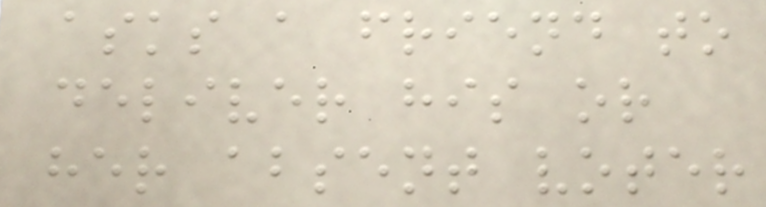asks a friend to
deliver his or
her absent voter
